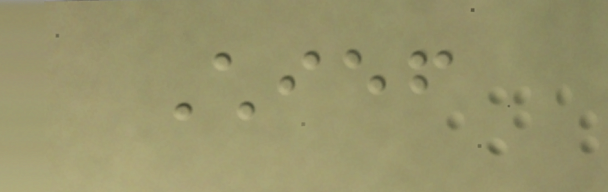Chief
